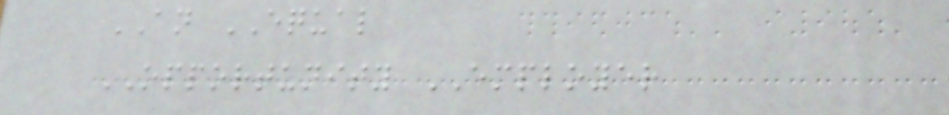AN EQUAL
OPPORTUNITY EMPLOYER
